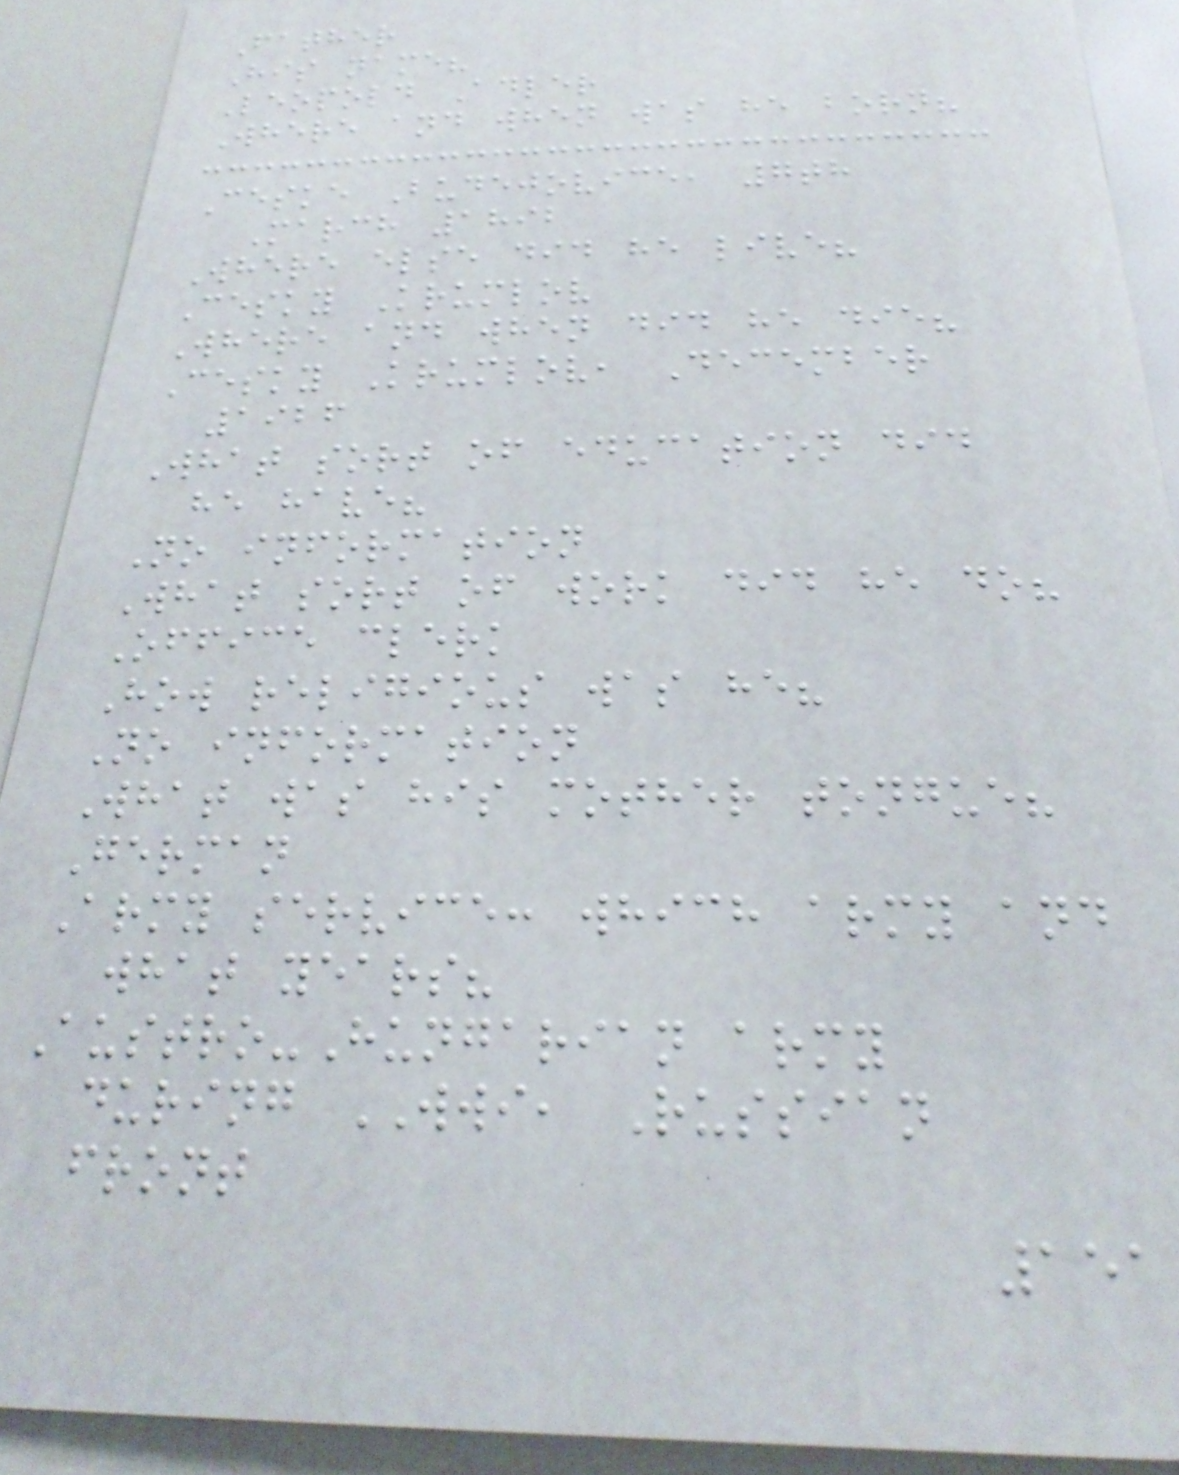Father
His name?
Leopold Adler
Where and when was he born?
Ceske Budejovice, 7th
March 1892
Where else did he live?
Cesky Krumlov
Where and when did he die?
Cesky Krumlov, December
1926
What sort of education did
he have?
No information
What sort of work did he do?
Office clerk
How religious was he?
No information
What was his mother tongue?
German
Army service: which army and
what years?
Austro-Hungarian army
during WWI, Russian
front
151
